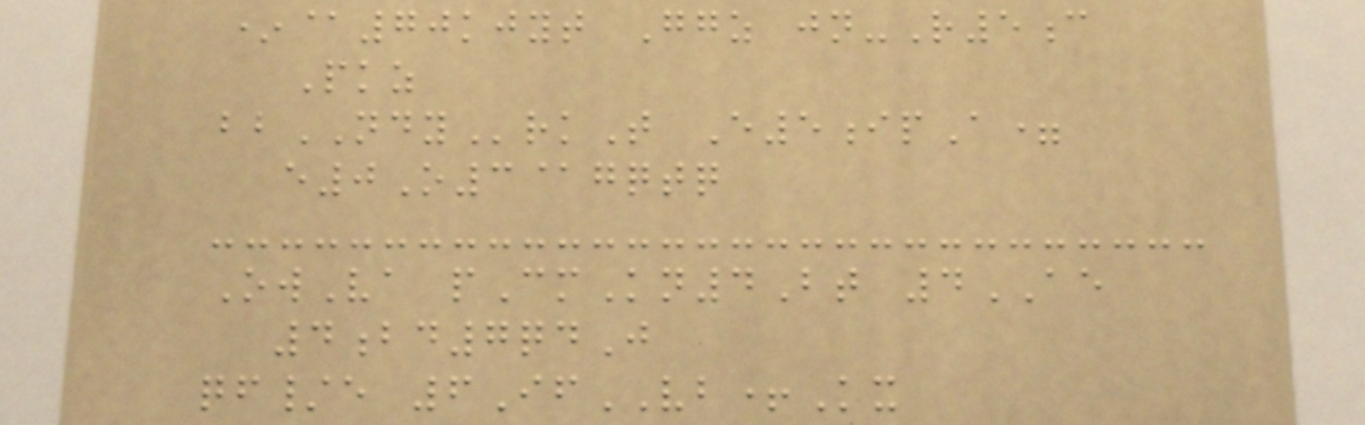*@70kjyt Ggz jn-R5c
Pkz
bbNDYrkT E5ipA=
e0O3@gqtq
OwVa pCmKn4Bt 4AE
4bd7qdJ
qf/e 6IfVB+Kx
